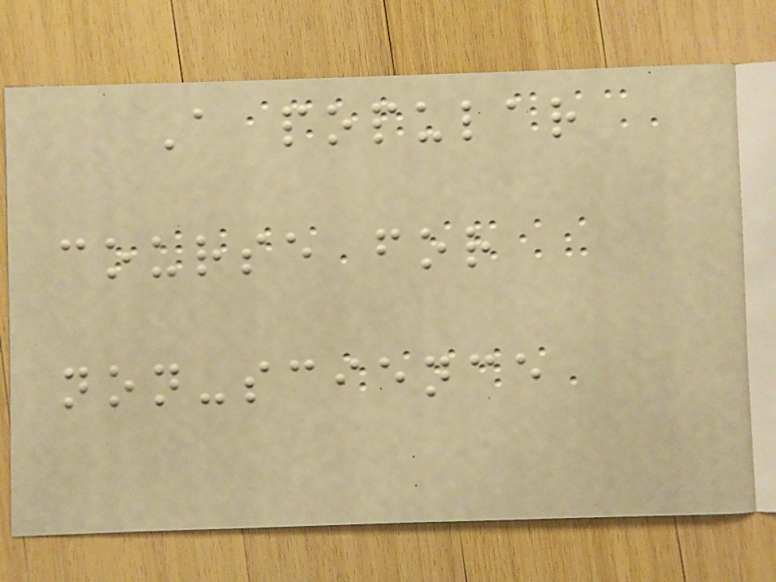A popular
course for
non-science
